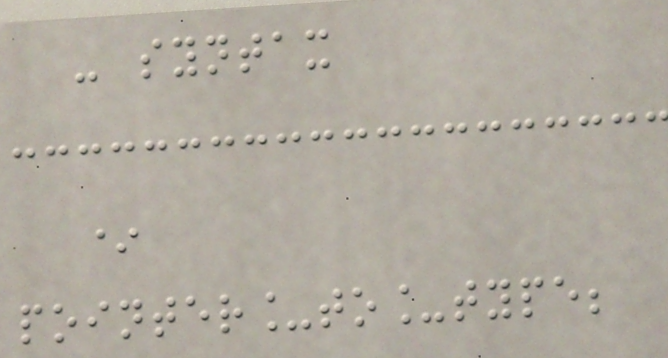- syntax
*
pointer_to_type;
